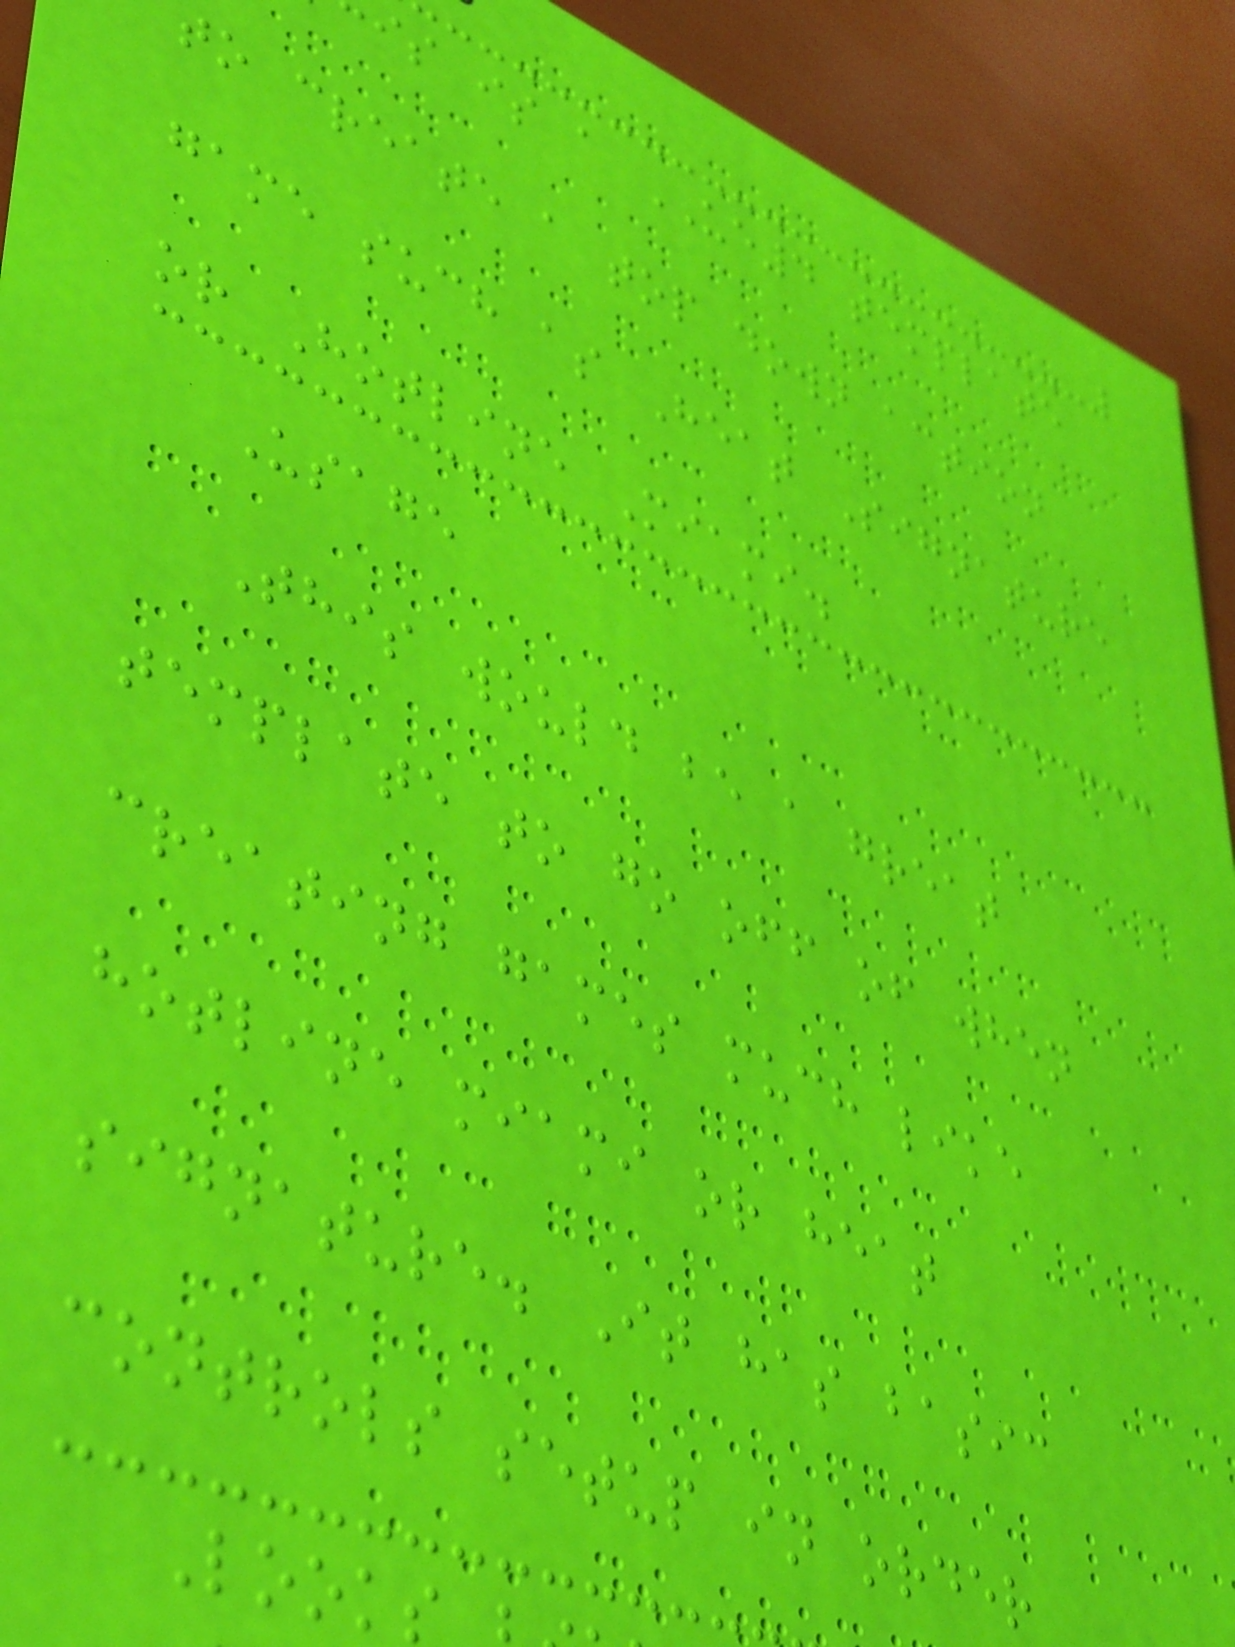is is a UE4 template
to create a top down action
game such as Heat Signature
or Hotline Miami.
Usage
This would be a great
template to go off of when
creating games much like
hotline miami or heat
signature. It has basic
controls setup in order
Look
